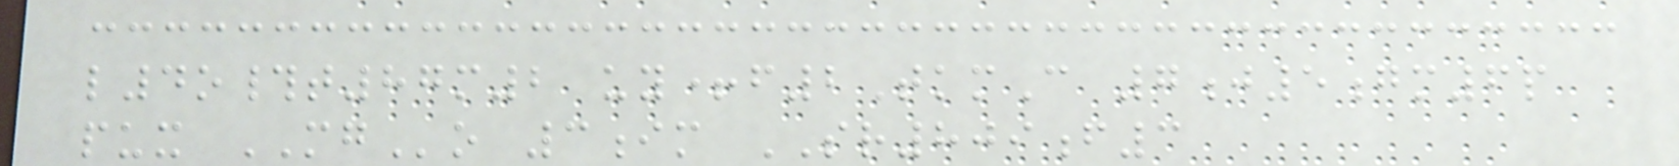l4o#t87m2 uy+f2TkmC 7j5gm6p
pux MGo 3im SR809f3
